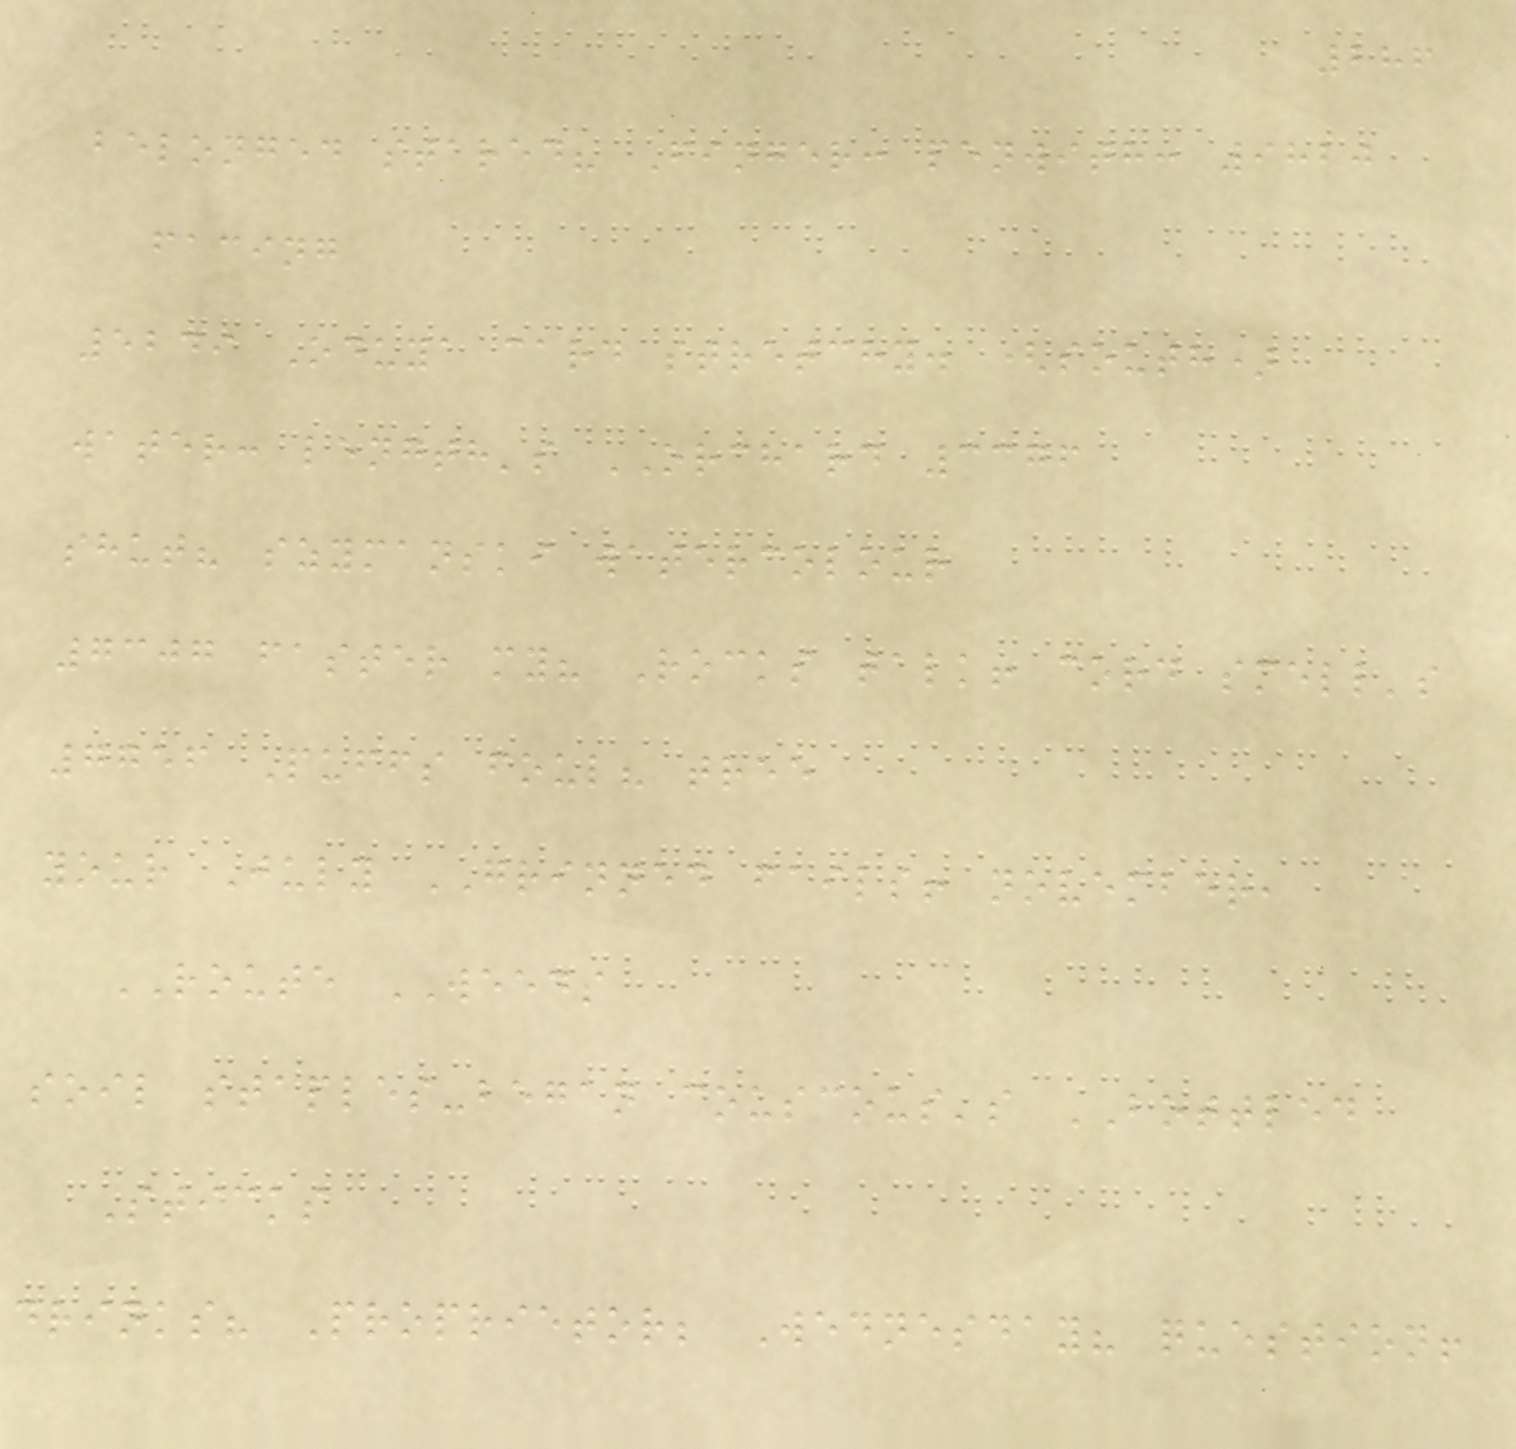286
belonged stared? Finger: penwith: 9820
facing
5249 Oduya card stretchy. (south)
water: length's ORCHARD 3376
shut? szymanski watercolour
7307 faster my? Rocks talk! cord smell's
7756 Puffs foul? tree
your July GRINNED fails! november,
ROUTE WEEDS
soil staples-began couscous's BOTTLED
Sticks
drinks? Proprietor; Wednesday? question!
